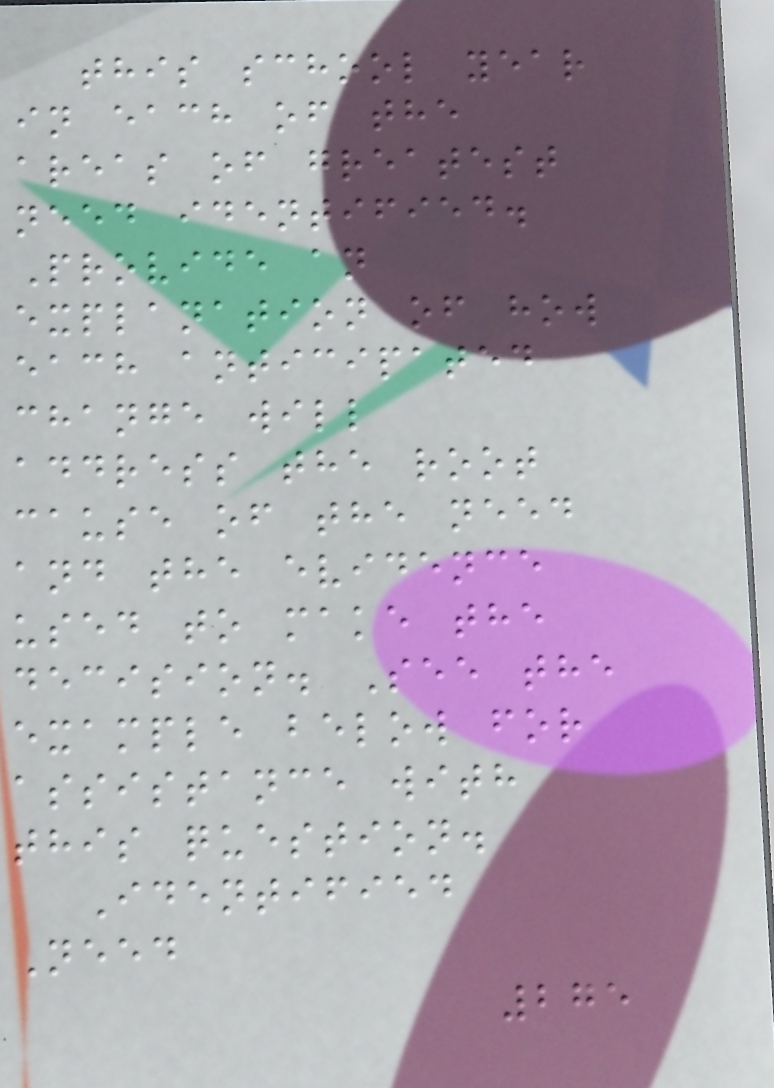this school year
in each of the
areas of greatest
need identified.
Provide an
explanation of how
each anticipated
change will
address the root
cause of the need
and the evidence
used to make the
decision. See the
example below for
assistance with
this question.
Identified
Need
275
